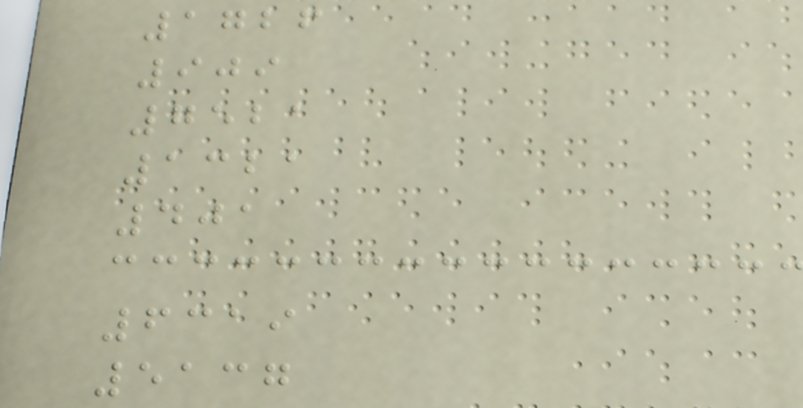1726
909
7521
1321
401
6319
5137
